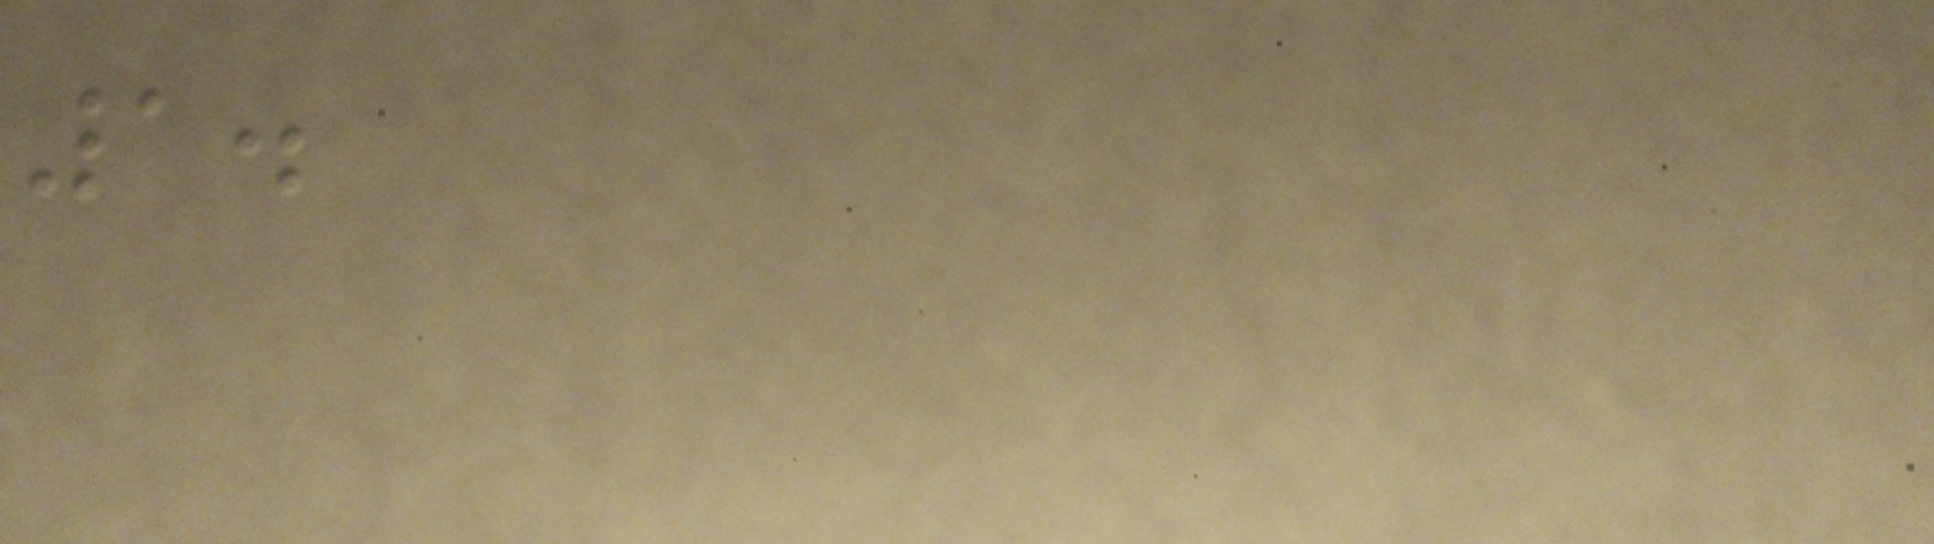1.
